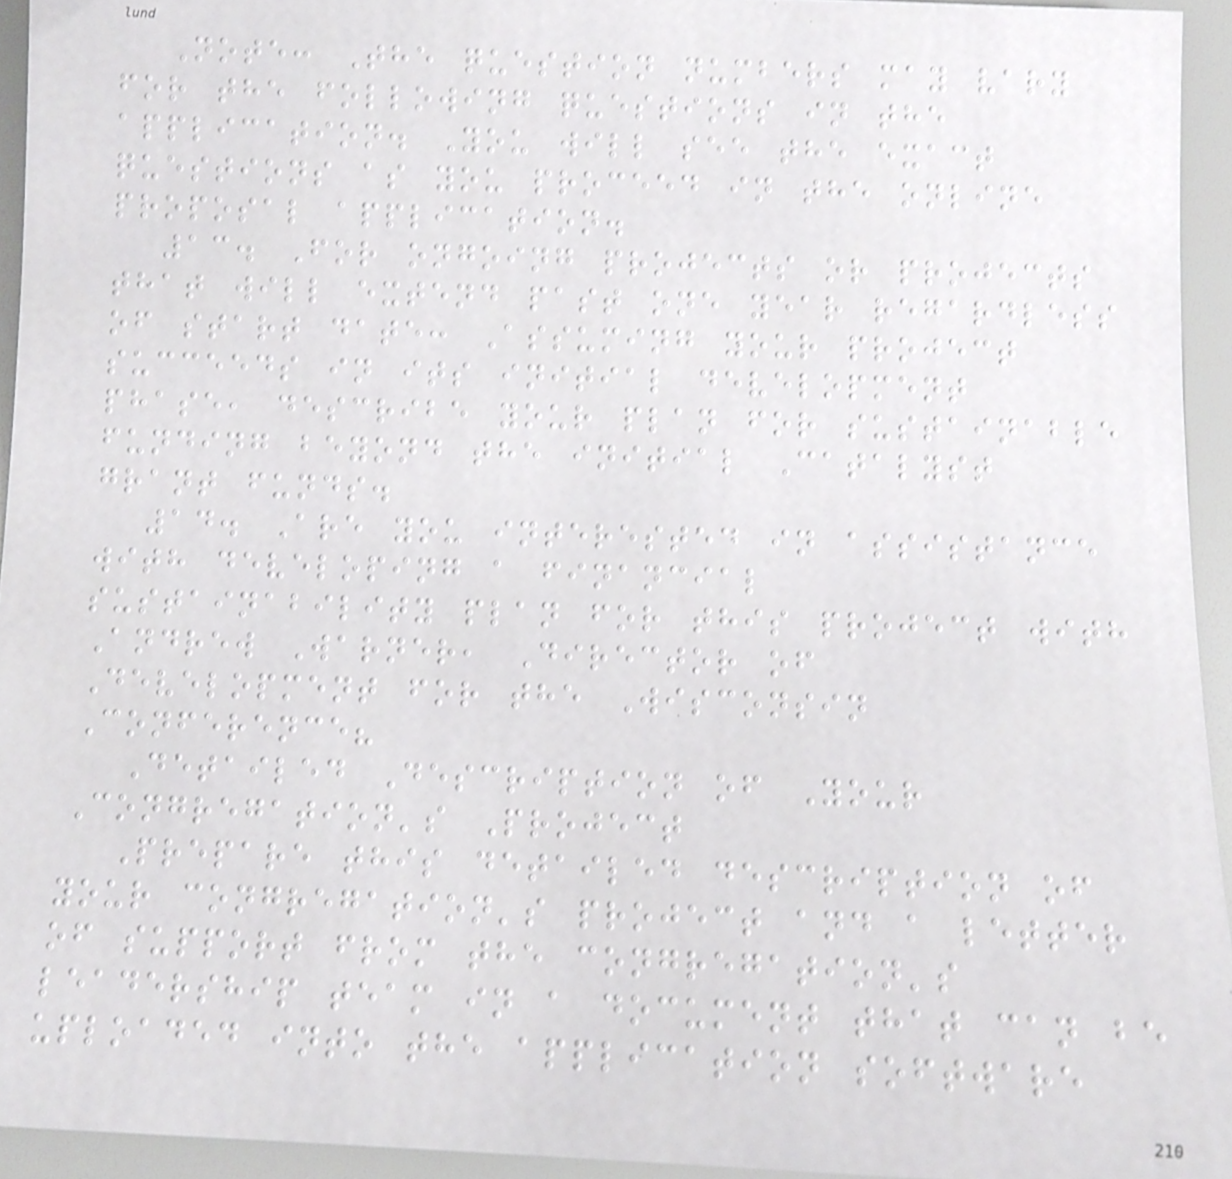Note: The question numbers may vary
for the following questions in the
application. You will see the exact
questions as you proceed in the online
proposal application.
13. For ongoing projects or projects
that will extend past one year regardless
of start date: Assuming your project
succeeds in its initial development
phase, describe your plan for sustainable
funding beyond the initial Catalyst
grant funds.
14. Are you interested in assistance
with developing a financial
sustainability plan for this project with
Andrew Warner, Director of
Development for the Wisconsin
Conference?
Detailed Description of Your
Congregation's Project
Prepare this detailed description of
your congregation's project and a letter
of support from the congregation's
leadership team in a document that can be
uploaded into the application software
